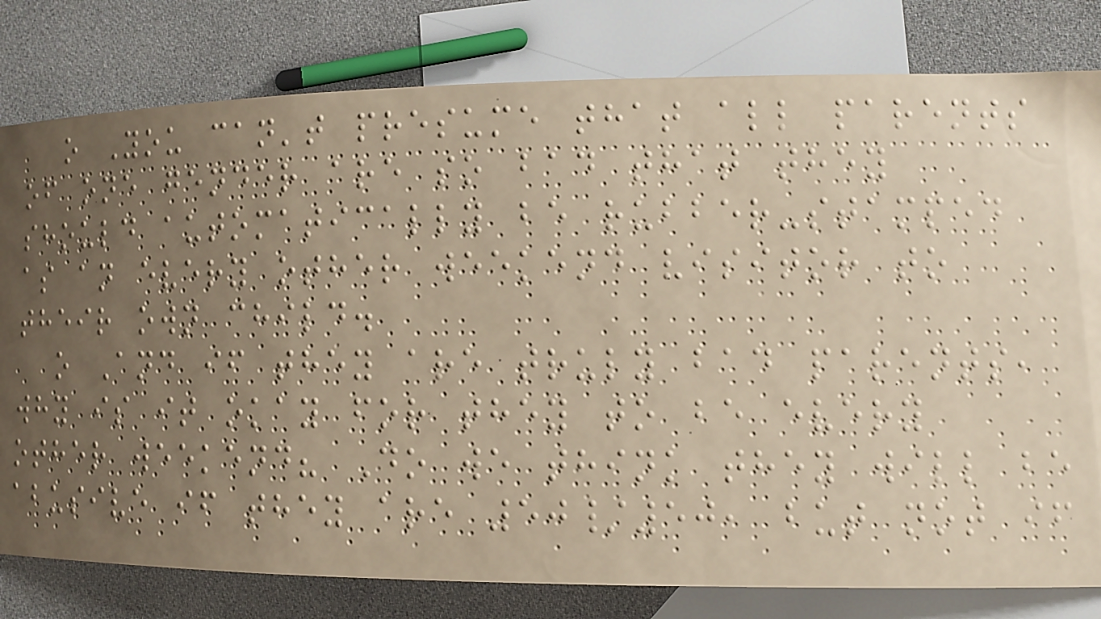o You can't presume that all parents
of one gender are so bad that they
should automatically be rubber-stamped
as an every other weekend visitor to
their own child.
o And if they are truly bad parents,
why is it okay for they to be every
other weekend? Do we think they will be
abusive if they are 50/50, but not if
